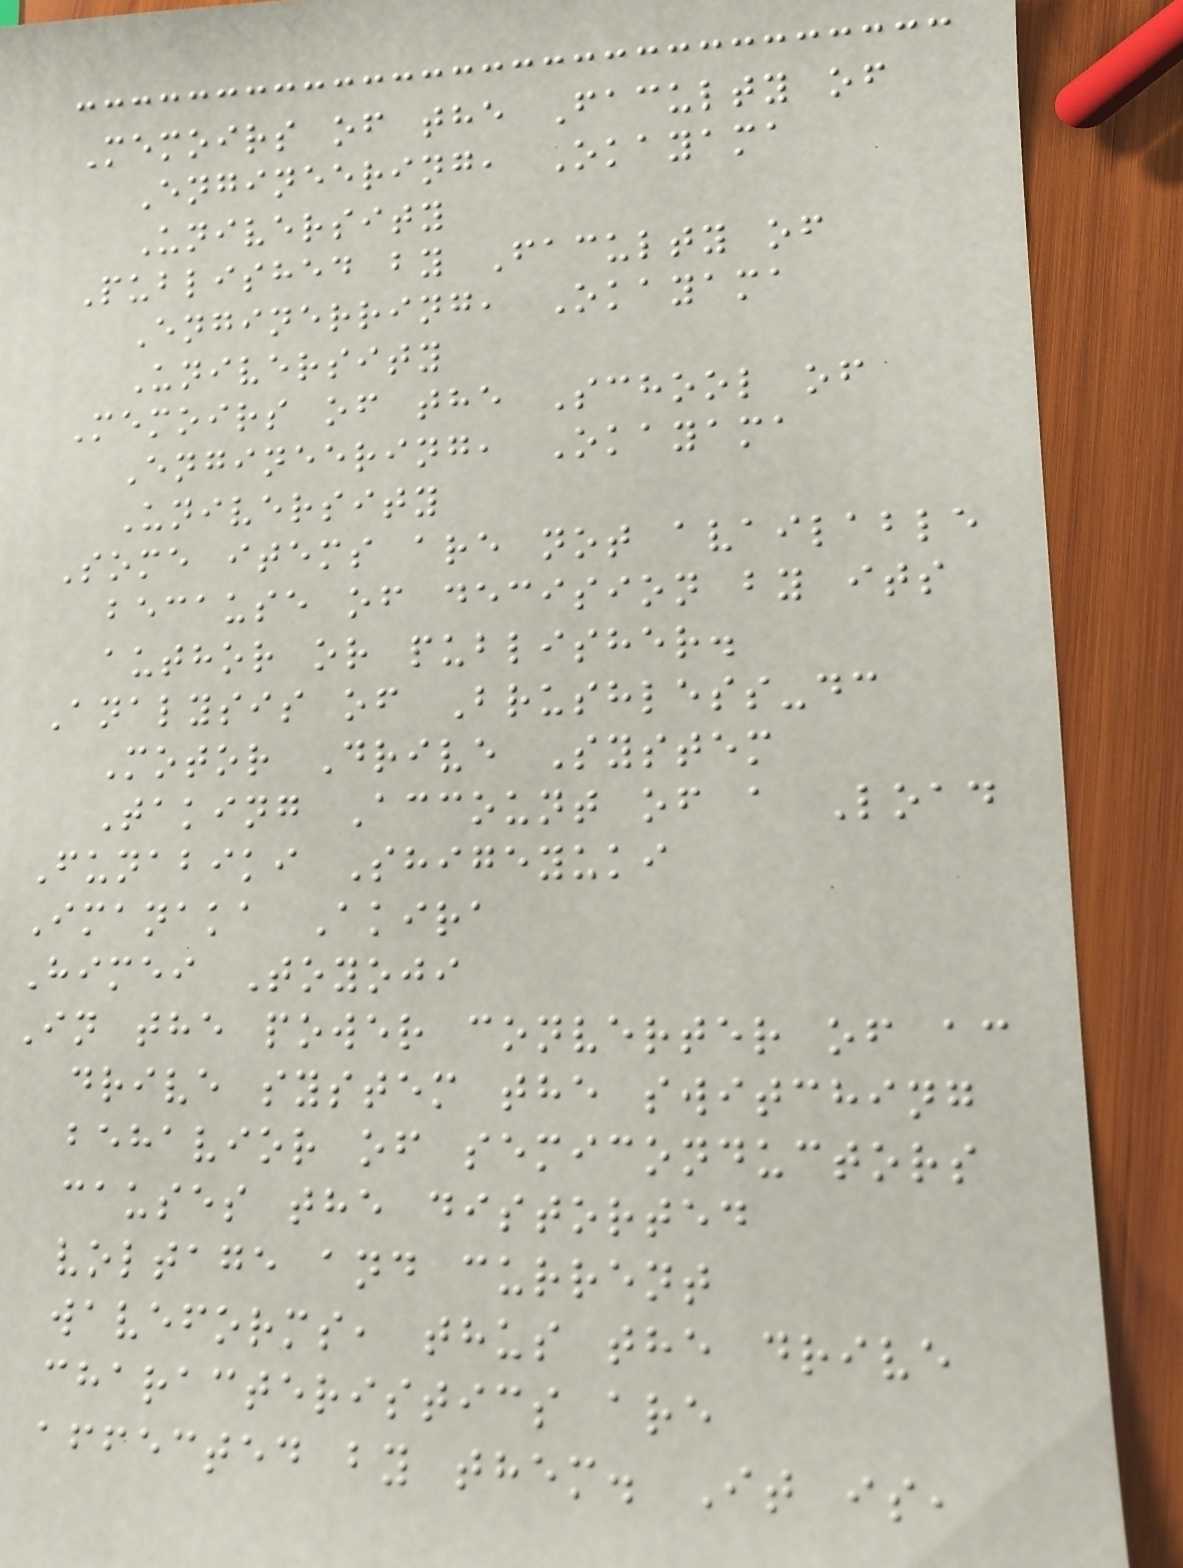Memoirs of the Faculty of
Engineering, Okayama
University
Published by Faculty of
Enginerring, Okayama
University
Memoirs of the School of
Engineering, Okayama
University
Some items are not available
because of decision by its
author or publisher.
Analysis of Brushless-dc
Motor Drive System
Taking Account of a Load
Funabiki Shigeyuki
Imanaka Akira
Himei Toyoji
In the power converter of ac
drive system the switching
behavior of semiconductors
causes the distorted
voltage and current
waveforms, thus the drive
characteristics are
affected by them. It is,
